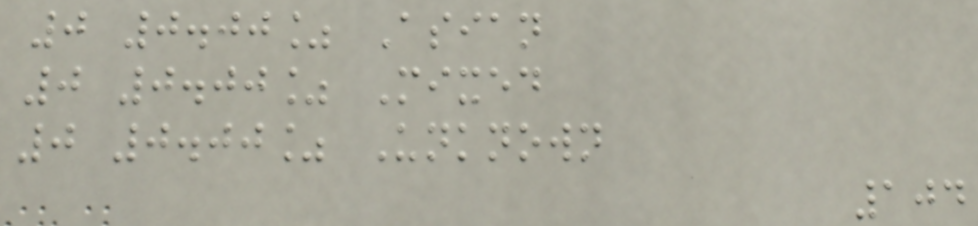0 0.00% Asian
0 0.00% Mixed
0 0.00% Unknown
104
